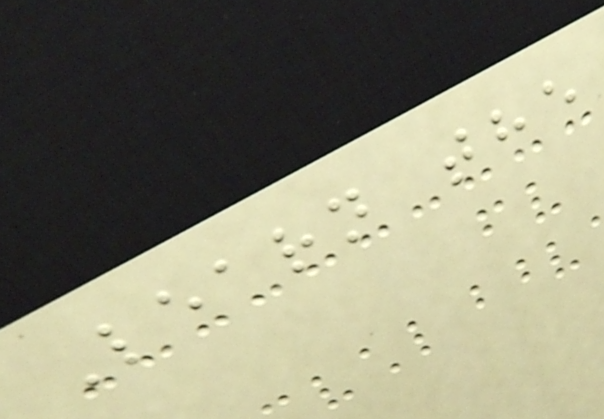Learn the
